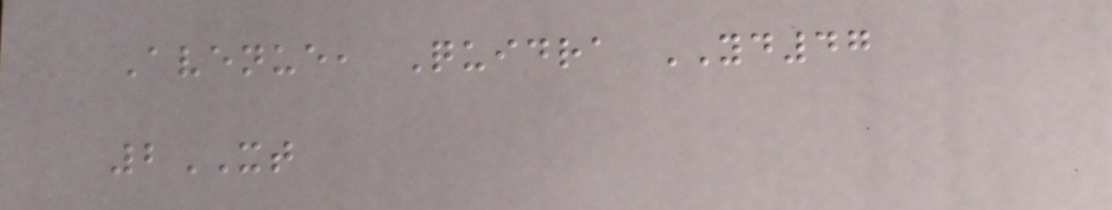Avenue, Quidra YD47
2XT
